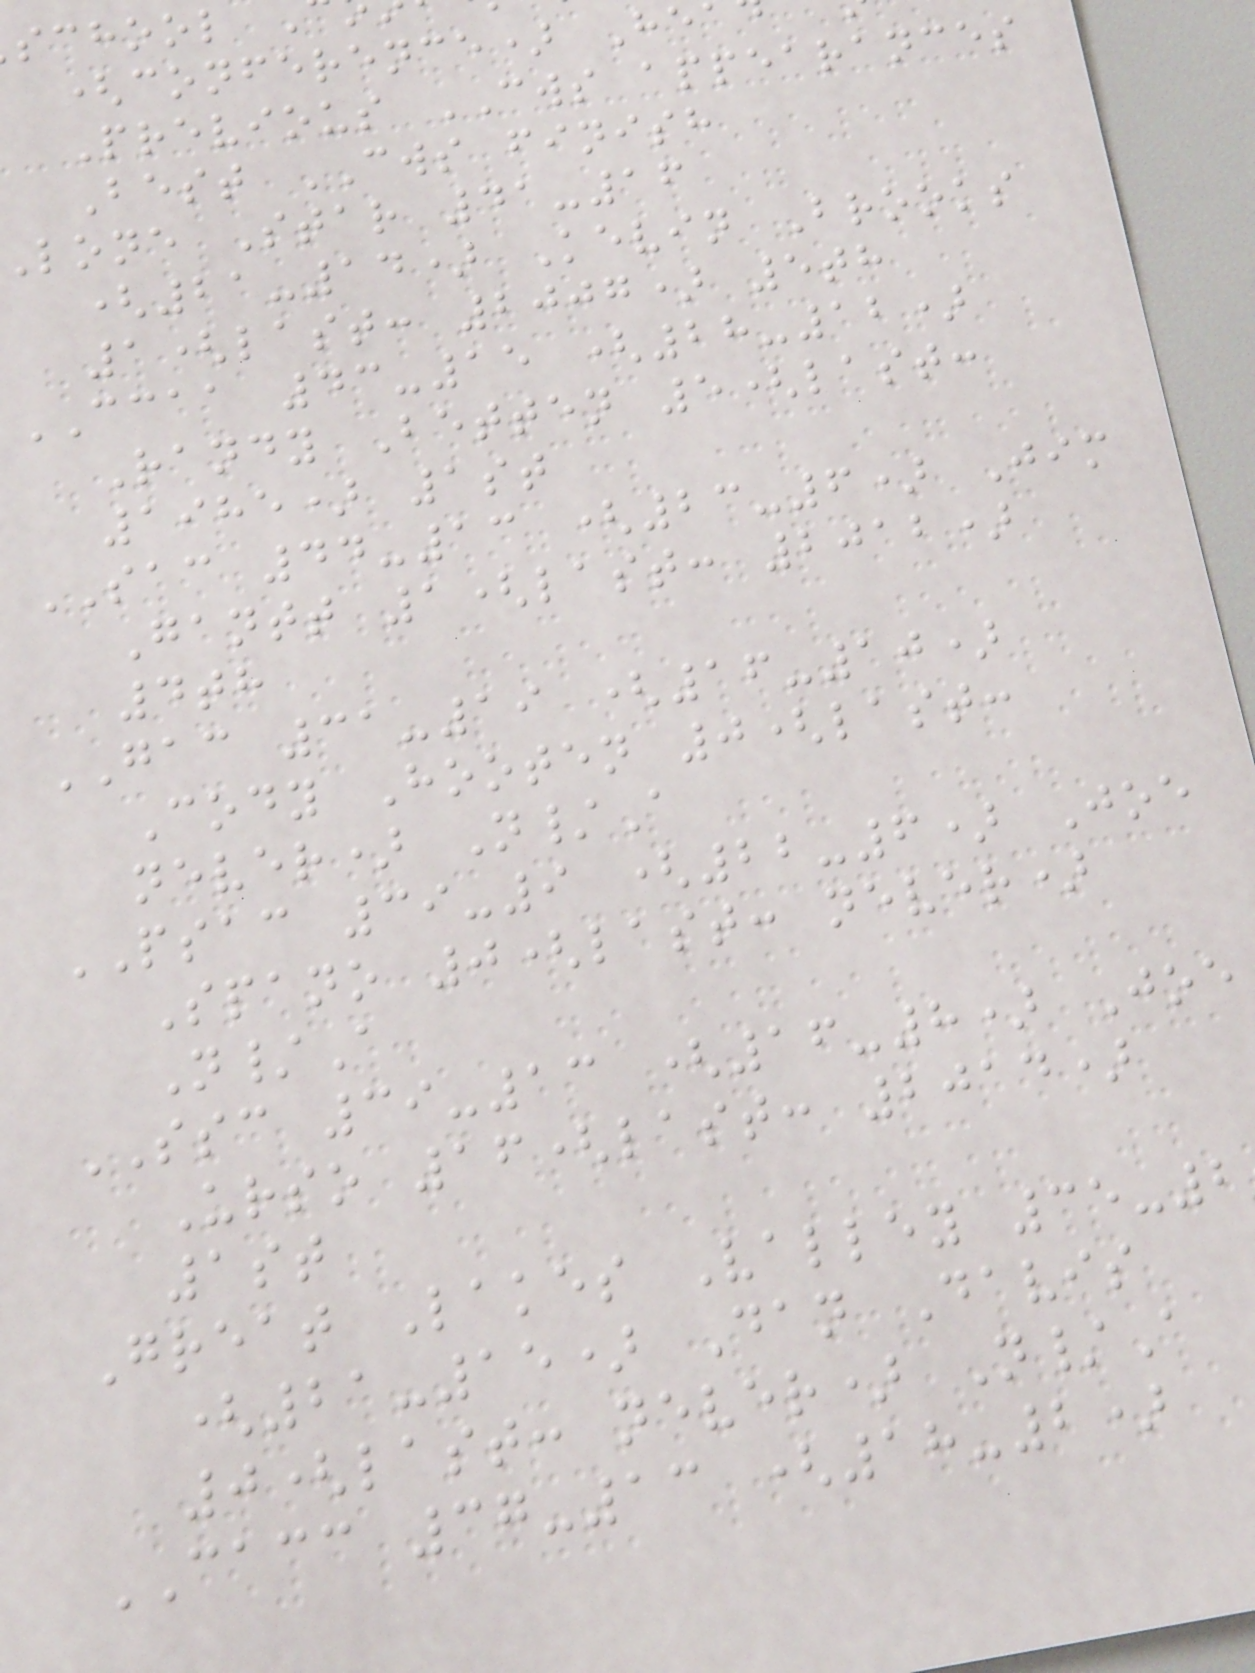(conference) He
Previous CWS appearances
Best CWS finish
lone Star 41-16
(21-14) Kevin Brooks
1(last: 2007) 5th
CCAA 43-15 (28-12)
Randy Betten 5(last:
1985) 1st
SAC 44-13 (23-6) Jim
Gantt 1(last: 2012)
4th
GAC 31-19 (16-10)
Cody Hooten 0(last:
never) N/A
PSAC 39-9 (22-6) Joe
Spano 0(last: never)
N/A
SSC 39-13 (16-8) Joe
Urso 16(last: 2014)
1st
Great Lakes Valley 35-2
(21-15) Dan Davis
0(last: never) N/A
CACC 37-13 (18-2)
